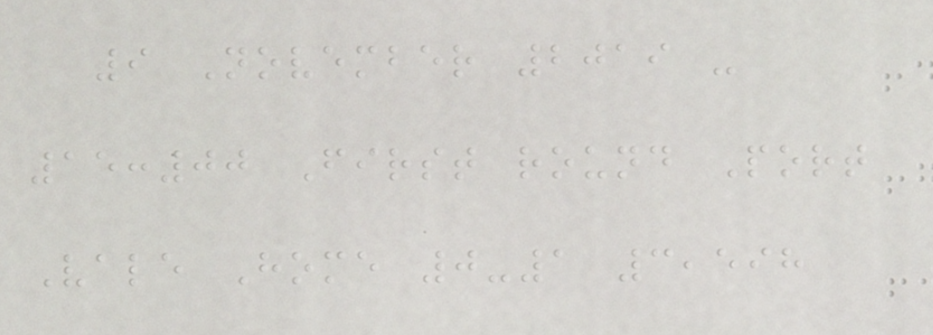9 November 2019 -
15:00 First round Port
Vale Home 0-1 3,598
